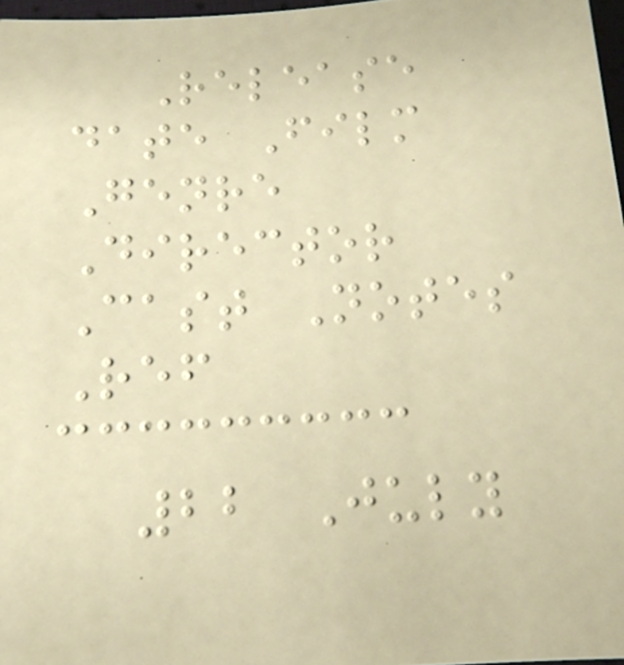Release
date Film
Genre
Director
Cast Notes
Ref
22 July
